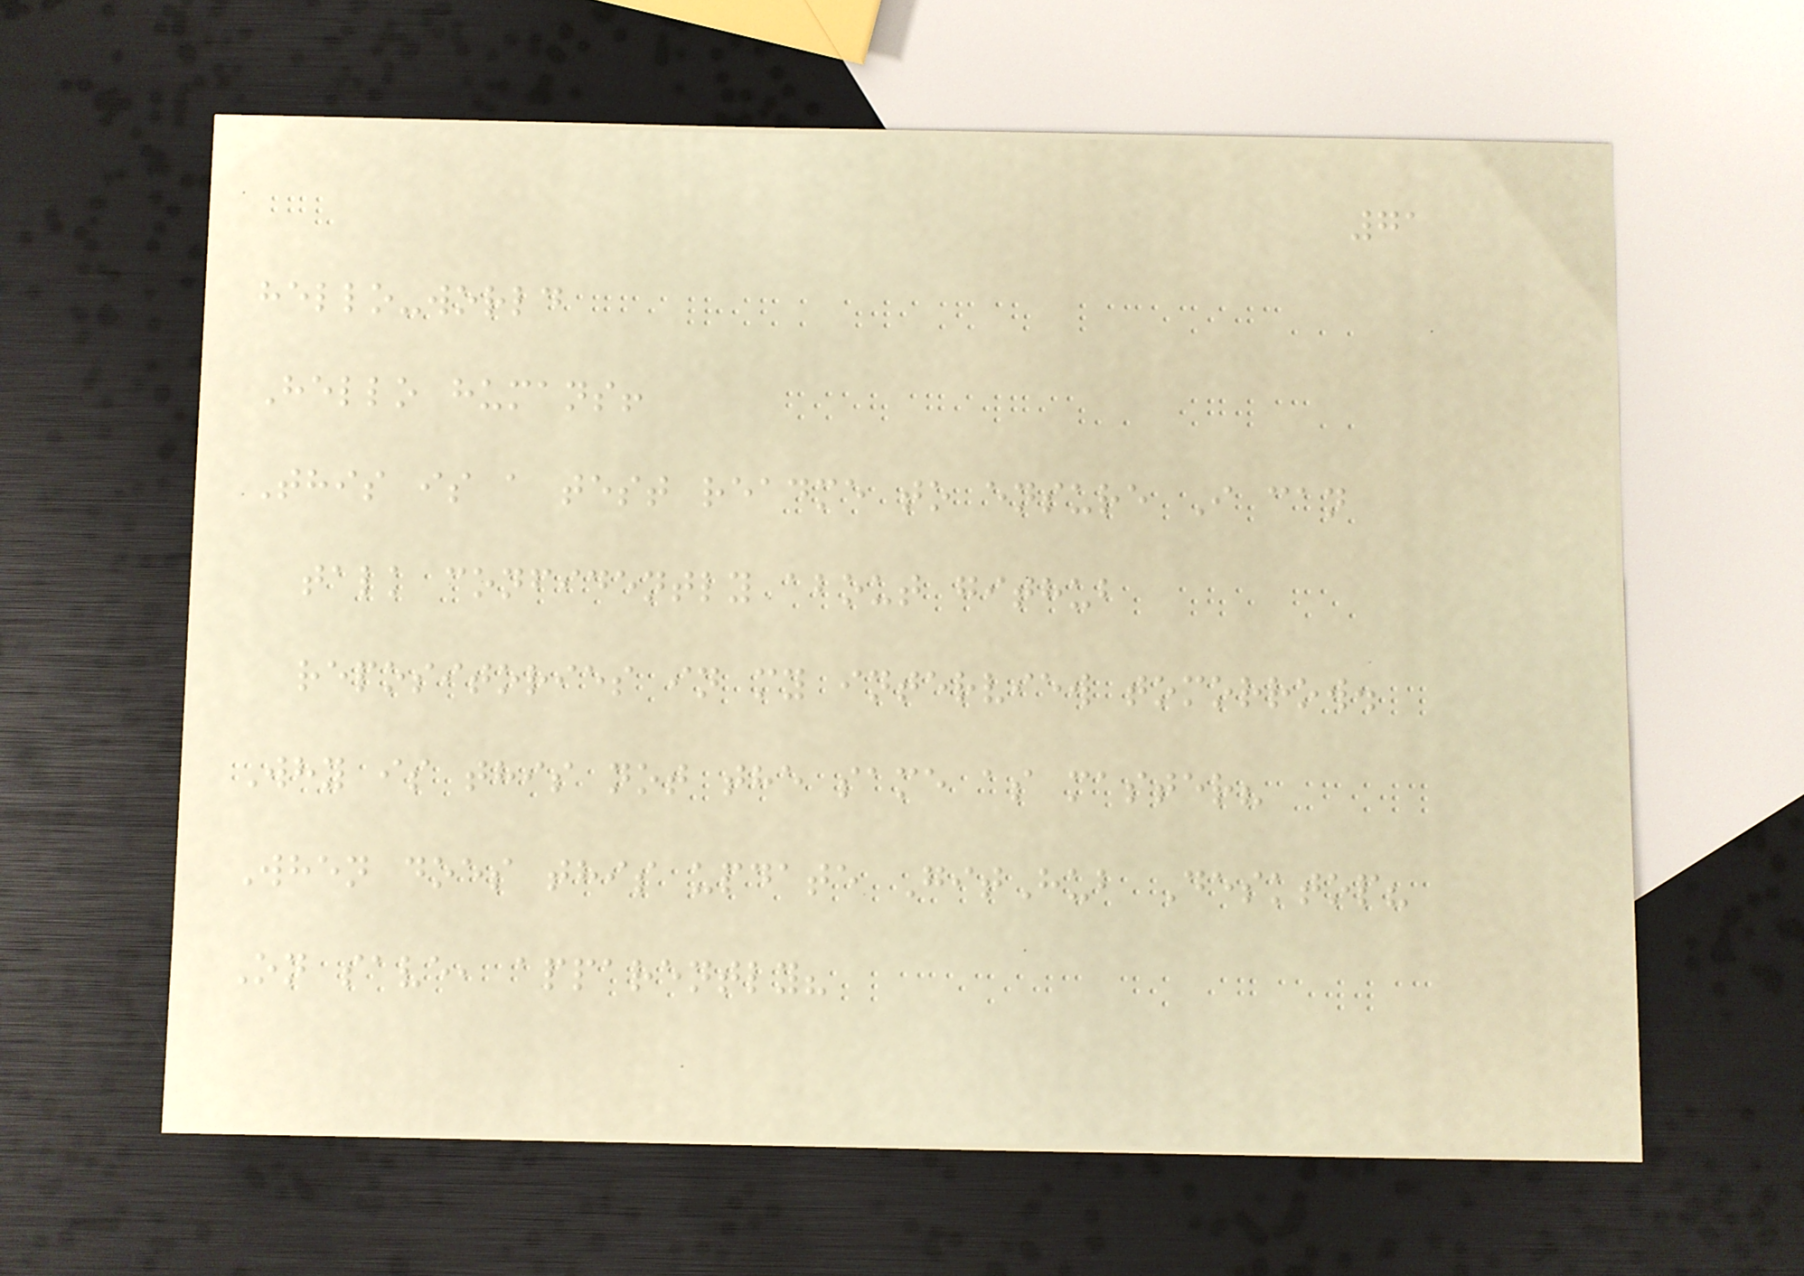71
hello-world
Hello humans!
This is a test readme to ensure I can
talk confidently about github
repositories in my interview tomorrow.
Why is this not the same as master?
When does this update GitHub Desktop?
On save, apparently?
